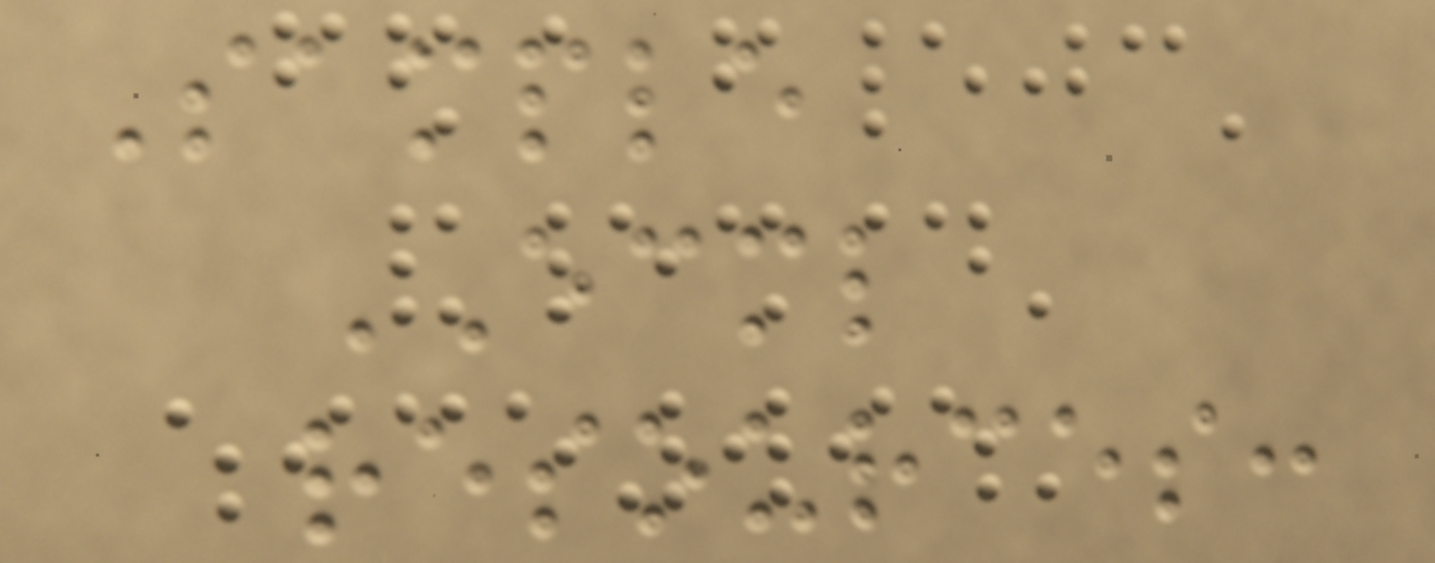Sample
ECML
resources:
